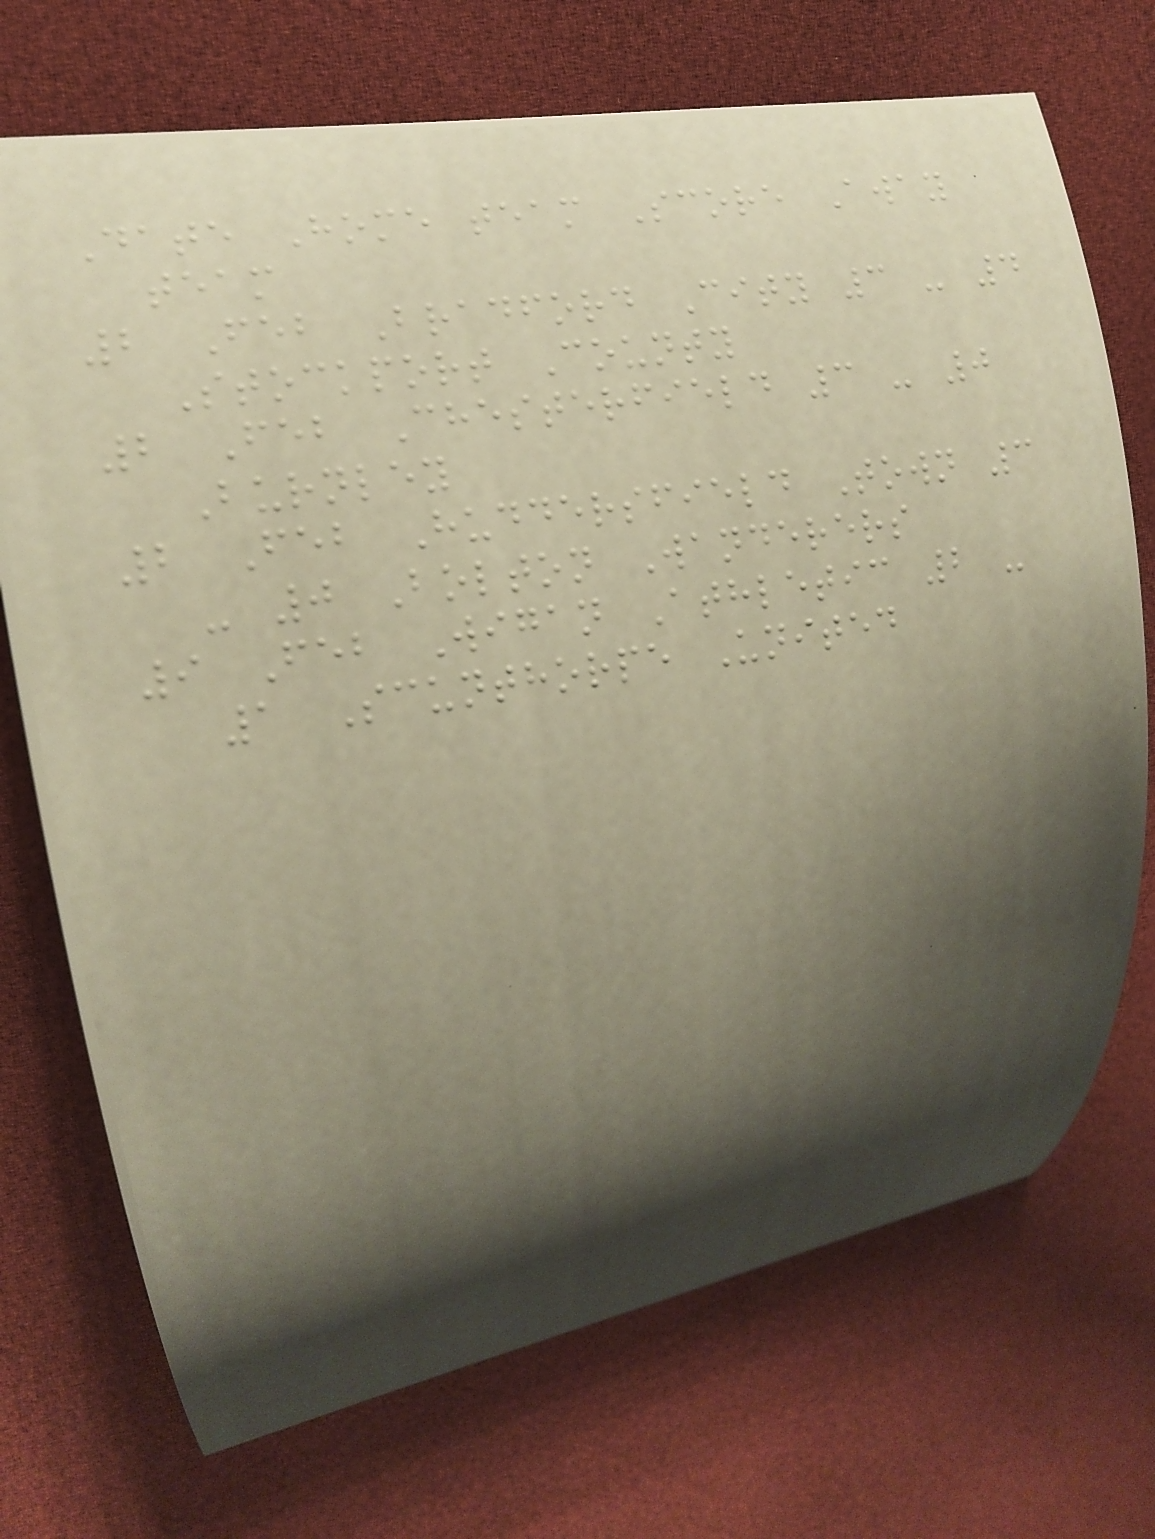Date Home team Score Away
team
2 Feb Bradford City 3 - 4
Stockport County
2 Feb Chesterfield 3 - 0
Burnley
2 Feb Huddersfield Town 3
- 0 Bolton Wanderers
9 Feb Wigan Athletic 2 -
1 Scunthorpe United
